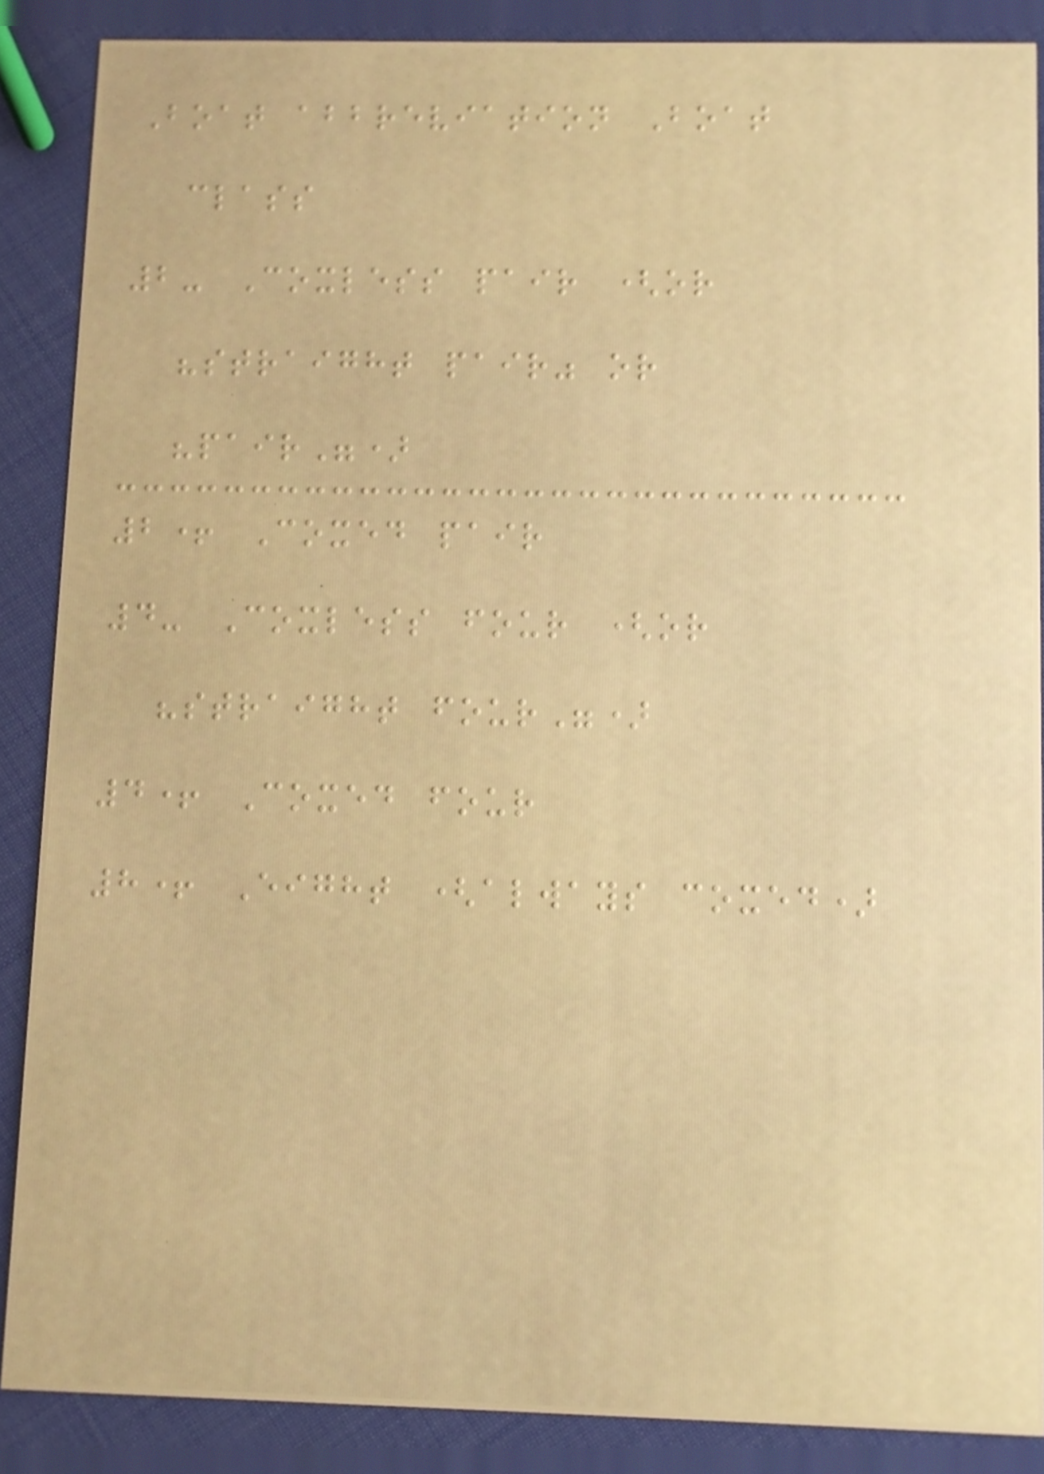Boat abbreviation Boat
class
2- Coxless pair (or
"straight pair" or
"pair")
2+ Coxed pair
4- Coxless four (or
"straight four")
4+ Coxed four
8+ Eight (always coxed)
